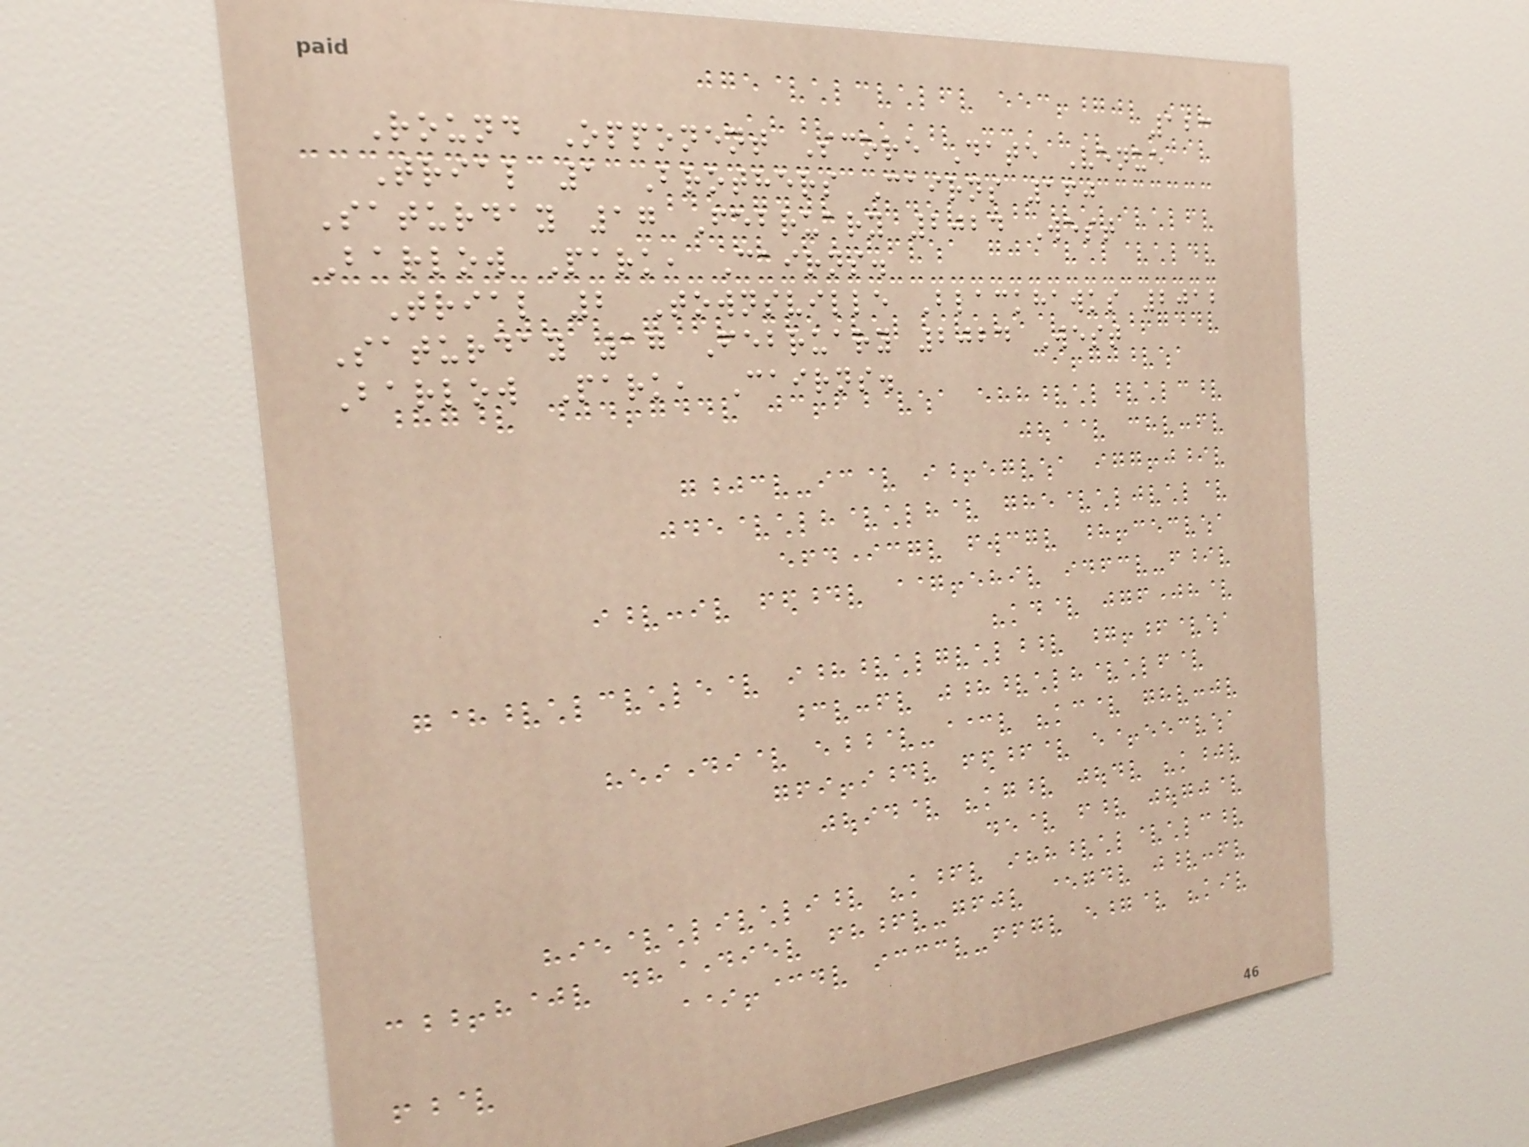123
Round Opponent Score Date Venue
Trial 1 Brothers Cairns 160
Saturday 17 February 2024 West
Barlow Park, Cairns.
Trial 2 Townsville Blackhawks 2012
Saturday 17 February 2024 West
Barlow Park, Cairns.
